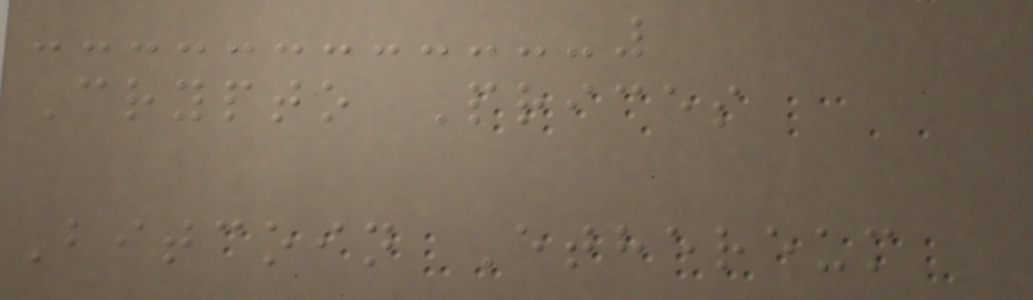Crypto Prices
Bitcoin Ethereum
